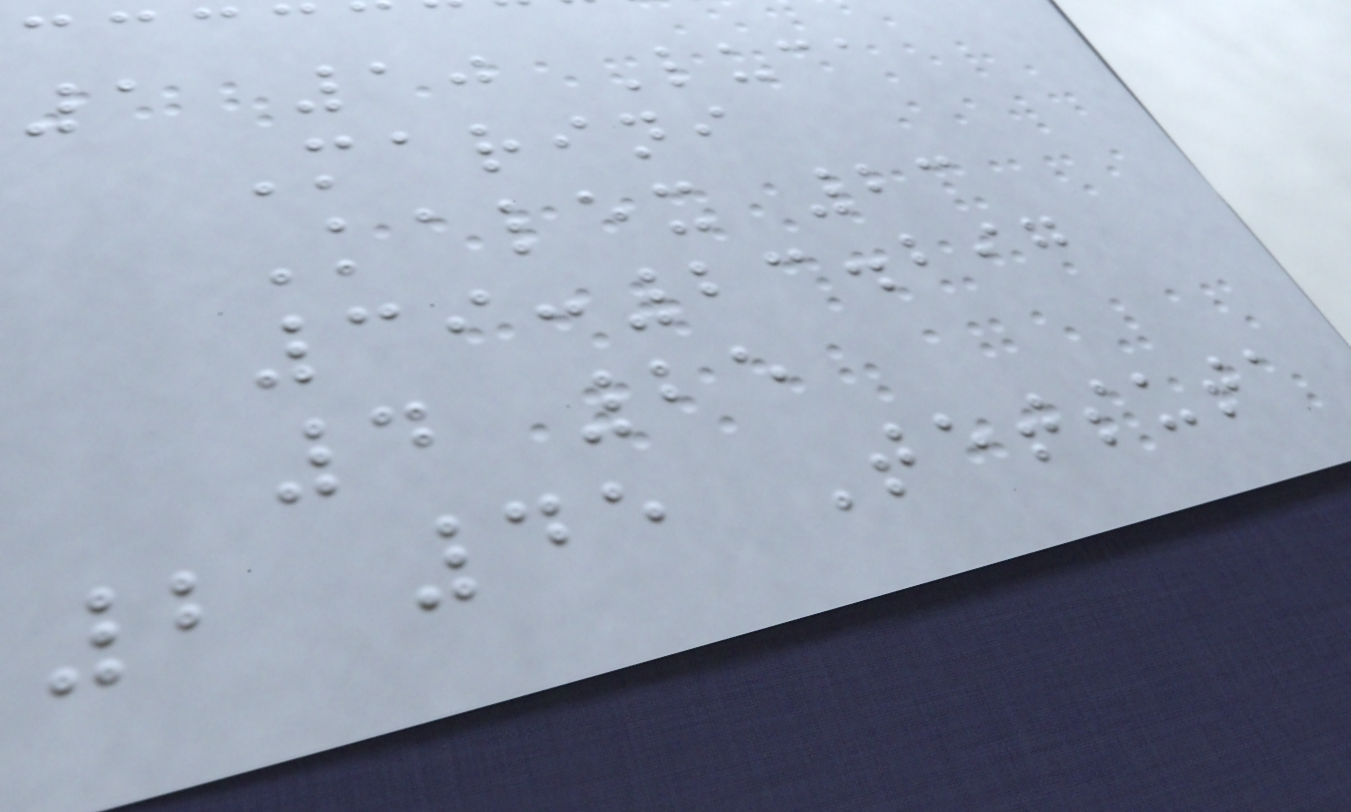1 10 Luca
Marini
Kalex 23
39:23.297
4 25
2 45 Tetsuta
